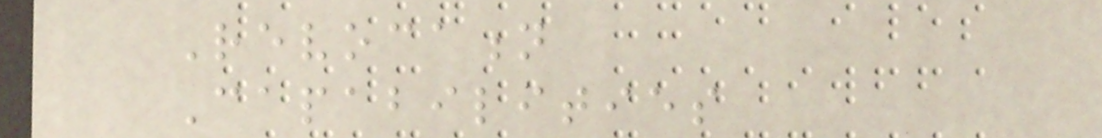Revocation
Capabilities
